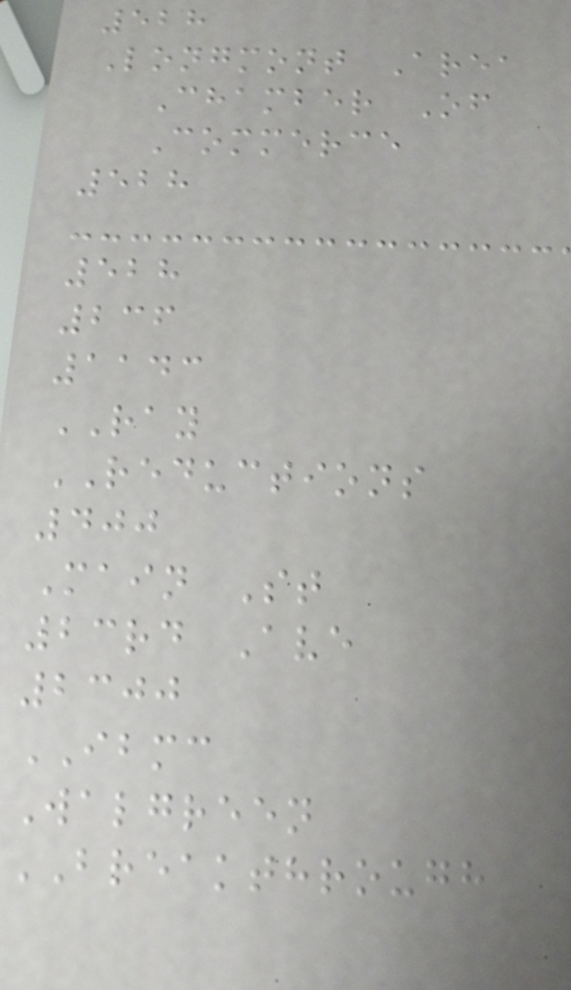528
Longmont Area
Chamber Of
Commerce
528
528
236
1143
RAY
REDUCTIONS
400
Main St
23rd Ave
2300
IBMC
Walgreen
BREAKTHROUGH
